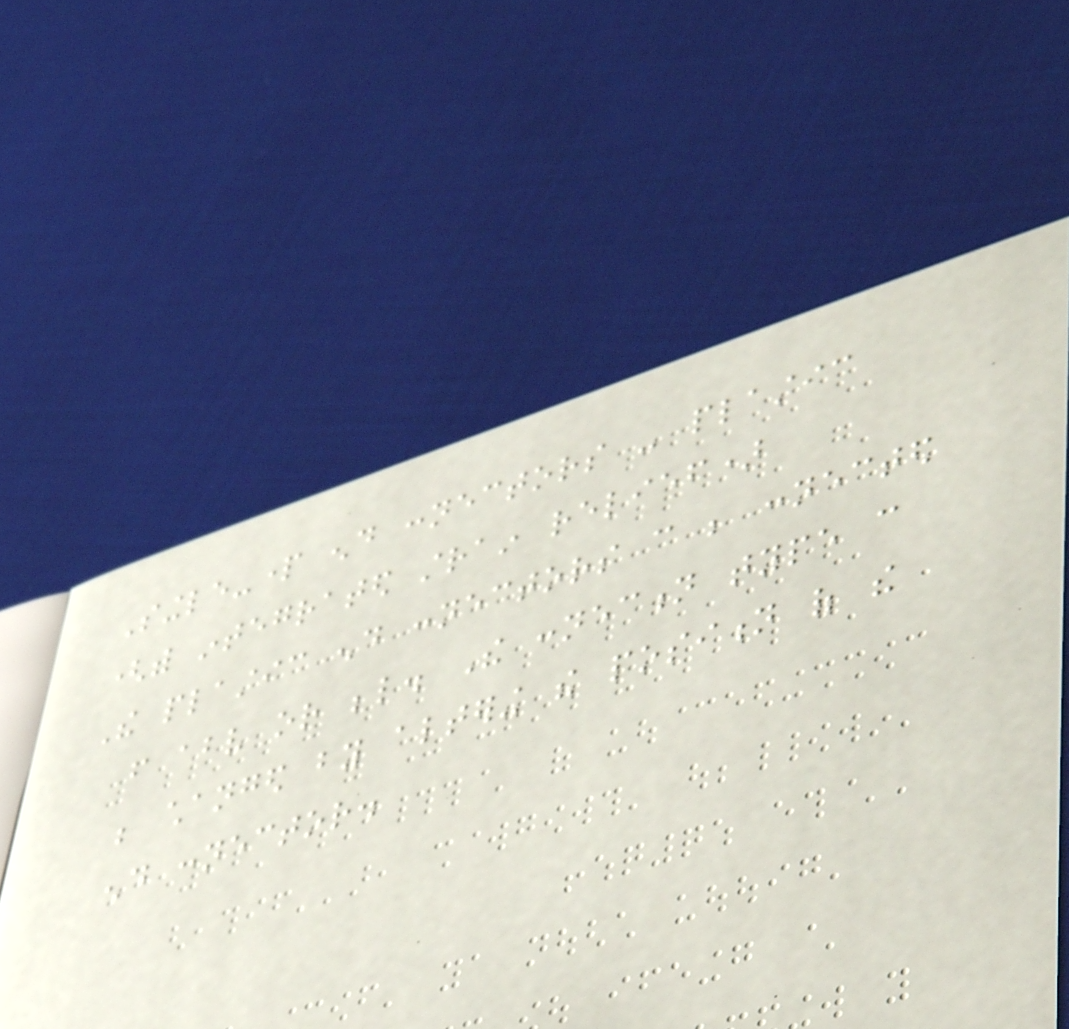Single-part end connectors - plastic
(with integrated strain relief)
The plastic end connectors can be connected
from above or below. The connection type can
be changed by altering the position of the
end connector.
